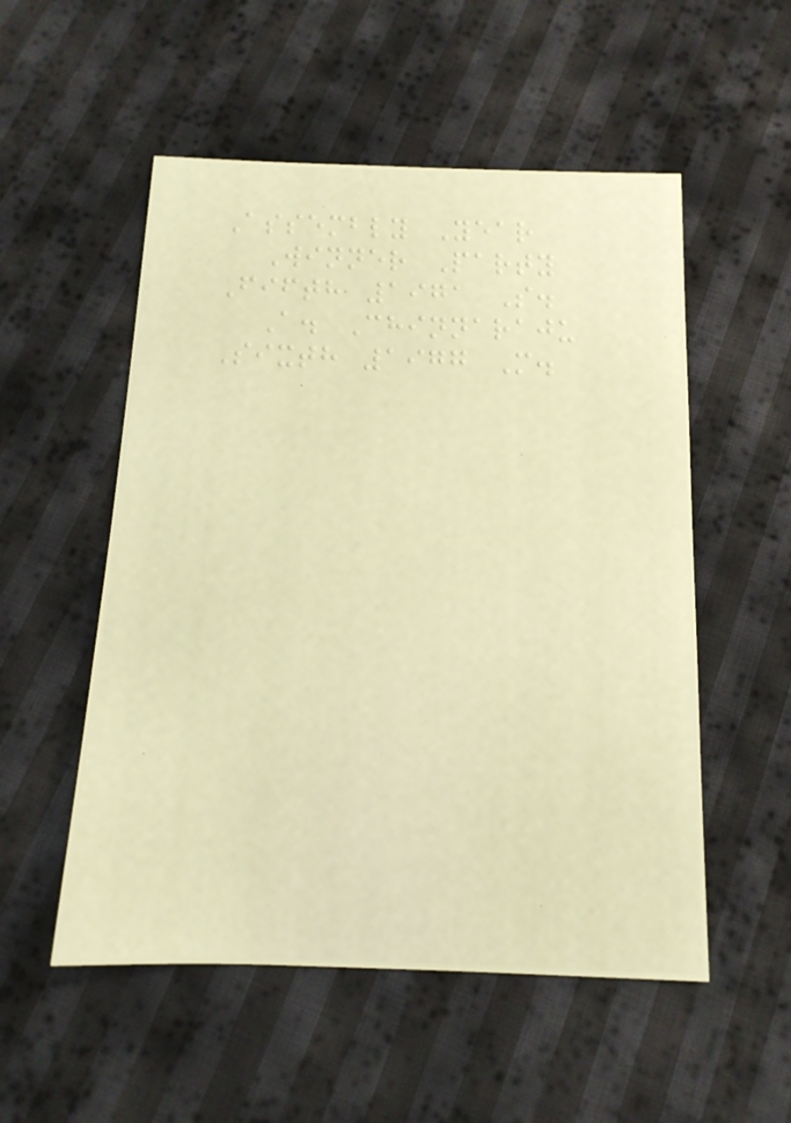Assembly Year
Winner Party
Fifth 1971 S.
A. Chinnaraju
Sixth 1977 M.
